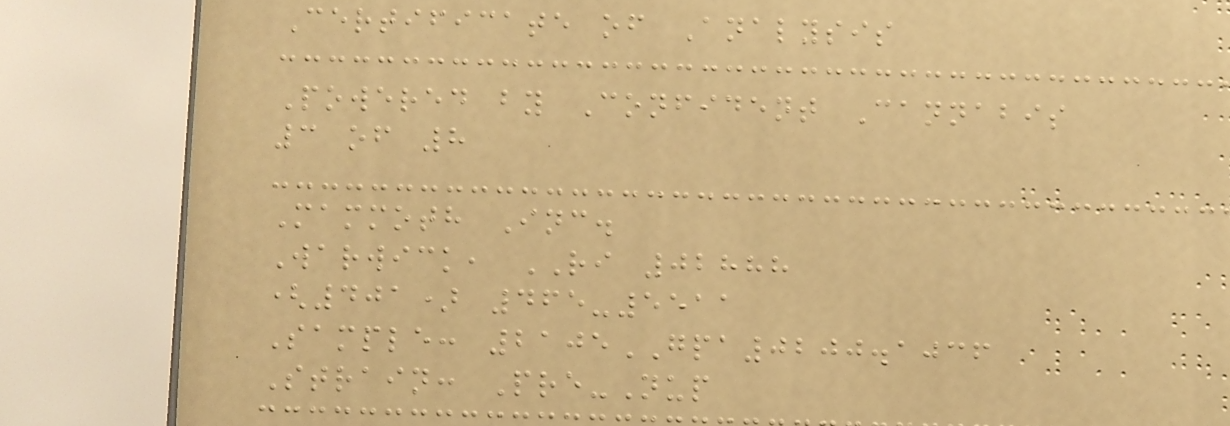Certificate of Analysis
Powered by Confident Cannabis
3 of 8
Mammoth Inc.
Warwick, RI 02888
(401) 465-5511
Sample: 2105GPA0200.1036
Strain: Pre-Nup
